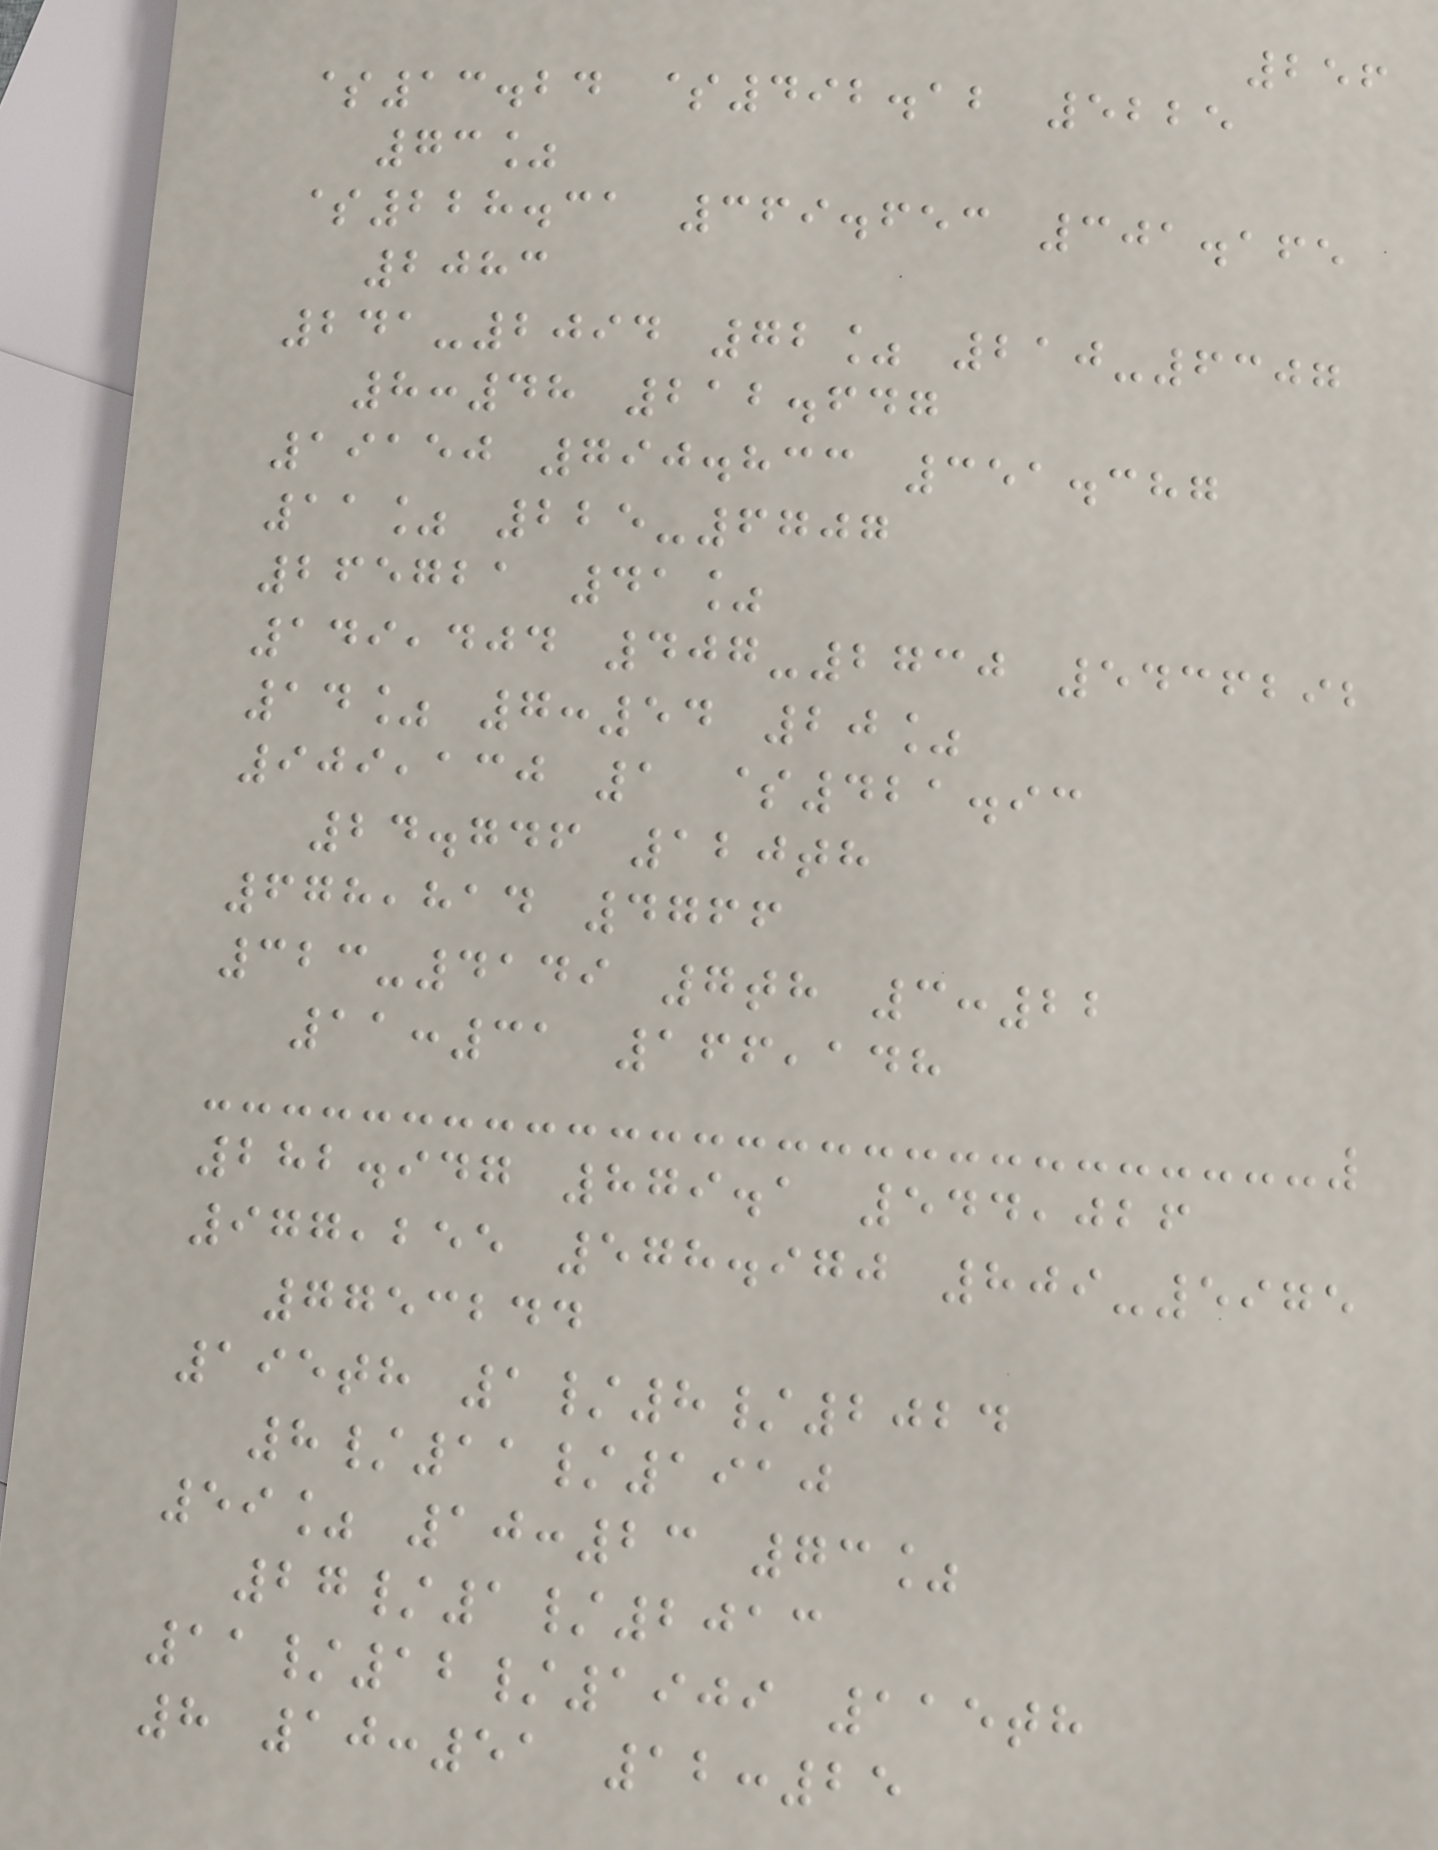256
$13.24 $492.12 5225
73%
$228.31 369.653 301.165
2083
241-2094 72% 210-6307
8:48 212.647
19150 790.833 351.387
11% 225-6707
265721 41%
149,404 407-2730 5436292
14% 7:54 20%
909,130 1 $421.93
24.746 120th
678,814 4766
323-4149 7th 3:22
11:31 166,148
282.947 879.1 544,026
977,255 578.970 809-5975
7753244
195th 1/8/2024
8/11/1910
59% 10:23 73%
27/1/2013
11/12/1909 115th
8 10:51 12:25
